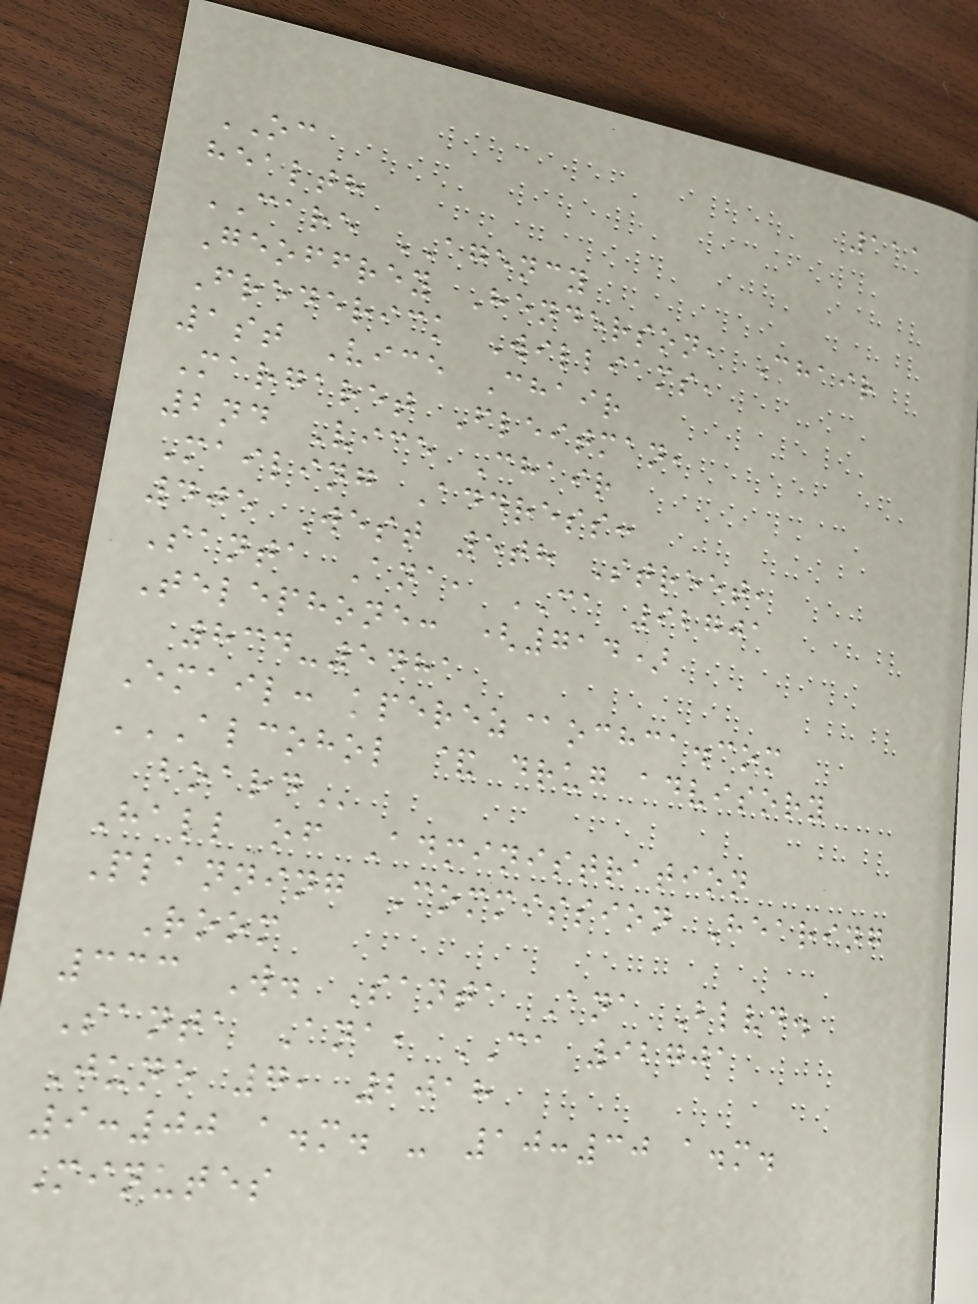111
OC
health
CARE AGENCY
Geoffrey Henderson, Chair
Frederick Williams,
1st Vice Chair
Margaret Fleitman,
2nd Vice Chair
Mailing Address:
405 West 5th Street,
Santa Ana, CA 92701
Telephone: (714)
834-5481
Email: kperez@ochca.com
ALCOHOL & DRUG ADVISORY
BOARD
Hall of Administration
Planning Commission Hearing
Room
333 W. Santa Ana Blvd.
Santa Ana, CA 92701
June 7, 2018
9:00 a.m. - 10:30 a.m.
Minutes
